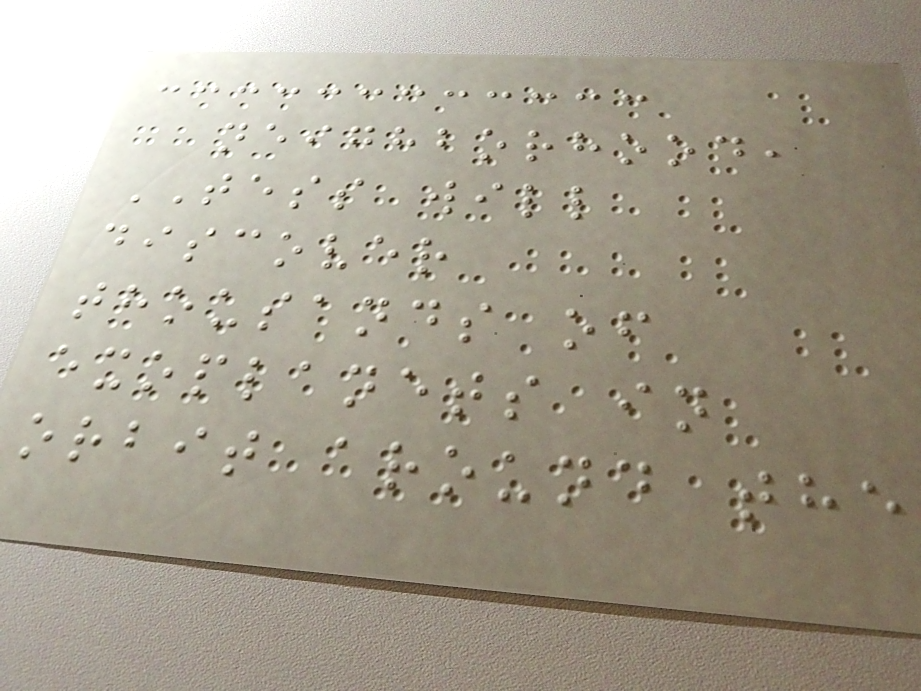neighborhood,
TESS will
discover
thousands of
exoplanets in
orbit around the
